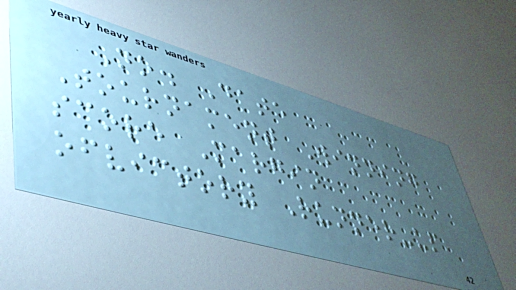No. Date
Tournament Winning
score Margin
ofvictory Runner-up
